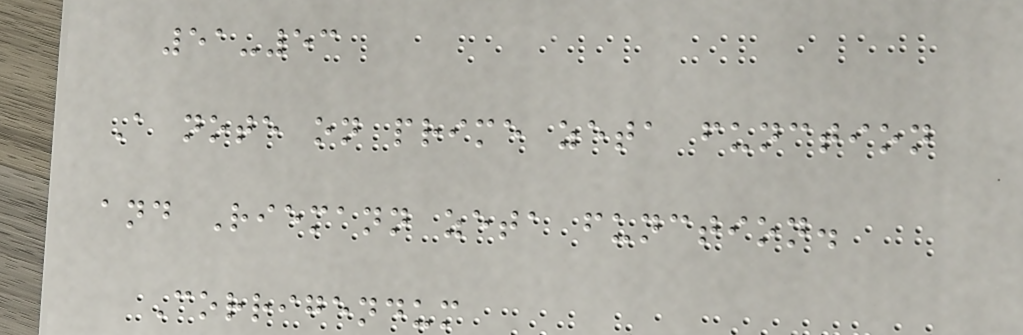51-53
A note on prime zeta function
and Riemann zeta function.
Corrigendum
